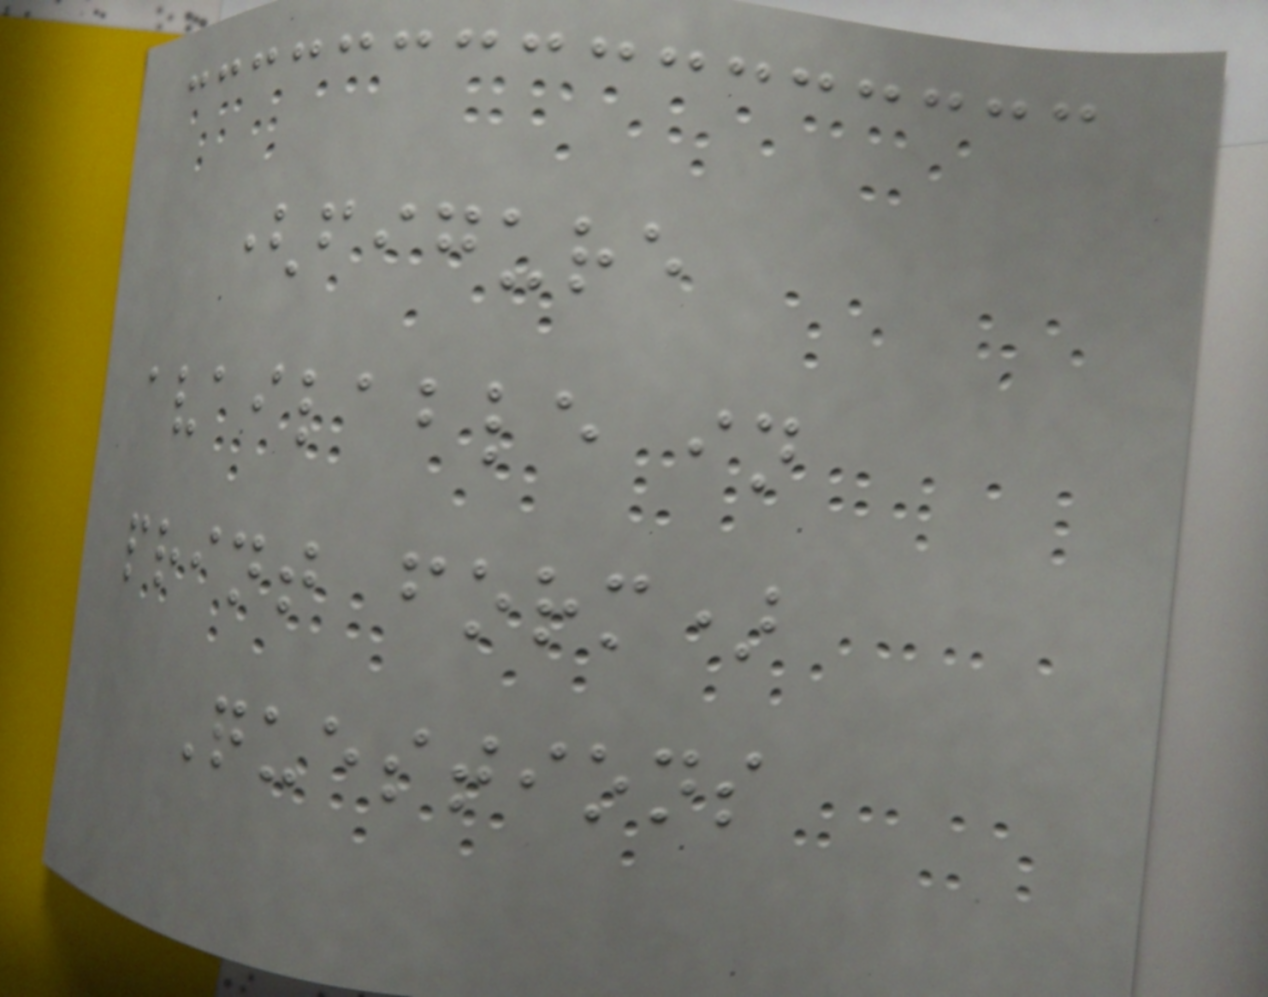(figure
available in
print form)
Questions
